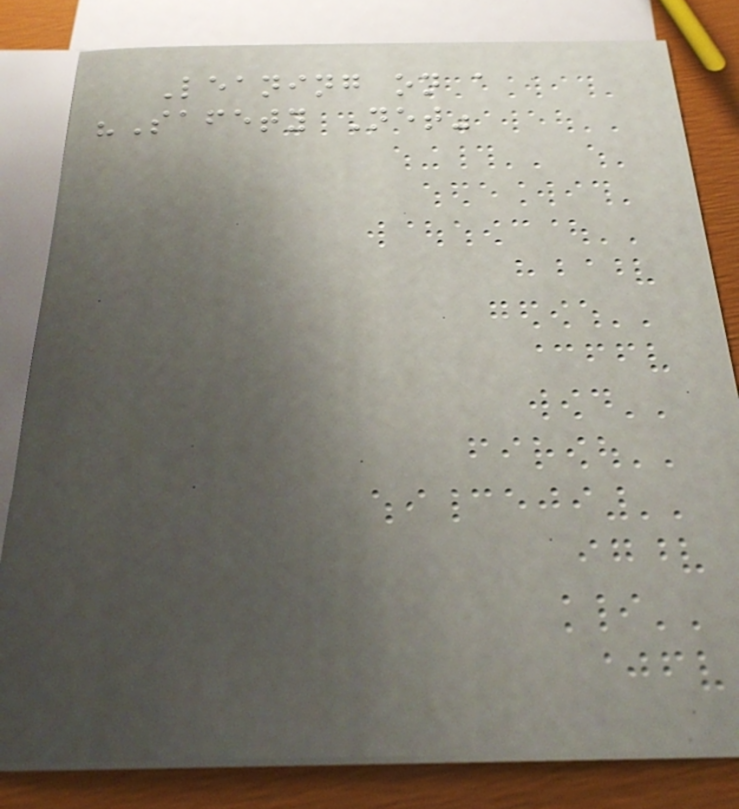Leaning on a
"Safety Net"
